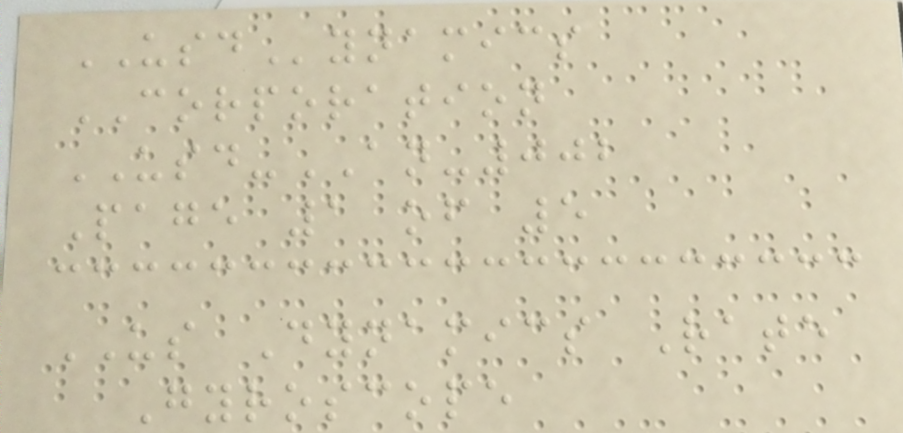USDynamics
CORPORATION
USD-AN-002
Page 1 of 5
US Dynamics Rate
Gyroscope
